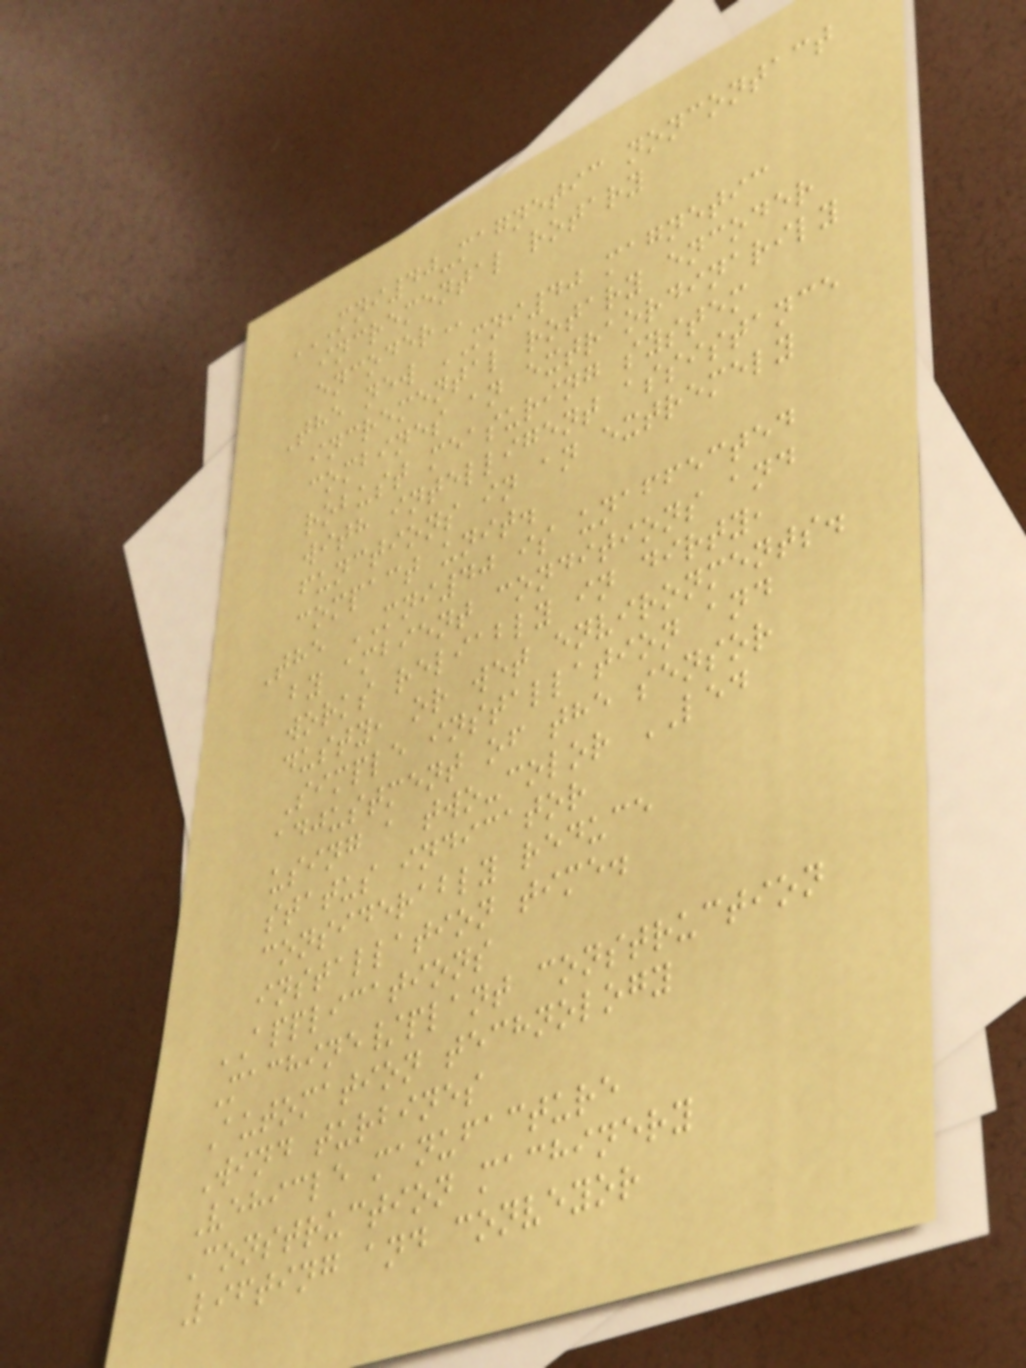MNI40-MAGNETIC NONCONTACT
INCREMENTAL ROTARY
ENCODER
The new MNI40 magnetic
incremental rotary encoder
combines an extraordinarily
robust measuring system
with intelligent assistance
functions in an extremely
compact unit.
The MNI40 is unaffected
by ambient conditions and
works reliably in dirty,
dusty, or wet environments.
Simple installation and
adjustment of the sensor
using a two-color LED
status indicator
considerably reduce
installation time.
APPLICATIONS
Machine/plant construction
Automation technology
Wind turbines
Vehicle manufacture
Construction machinery
Lifting and conveyor
